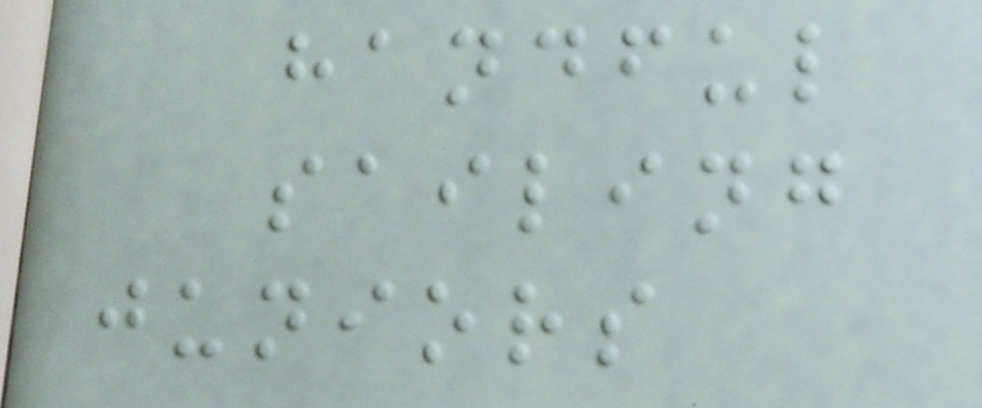handful
sailing
juniors
